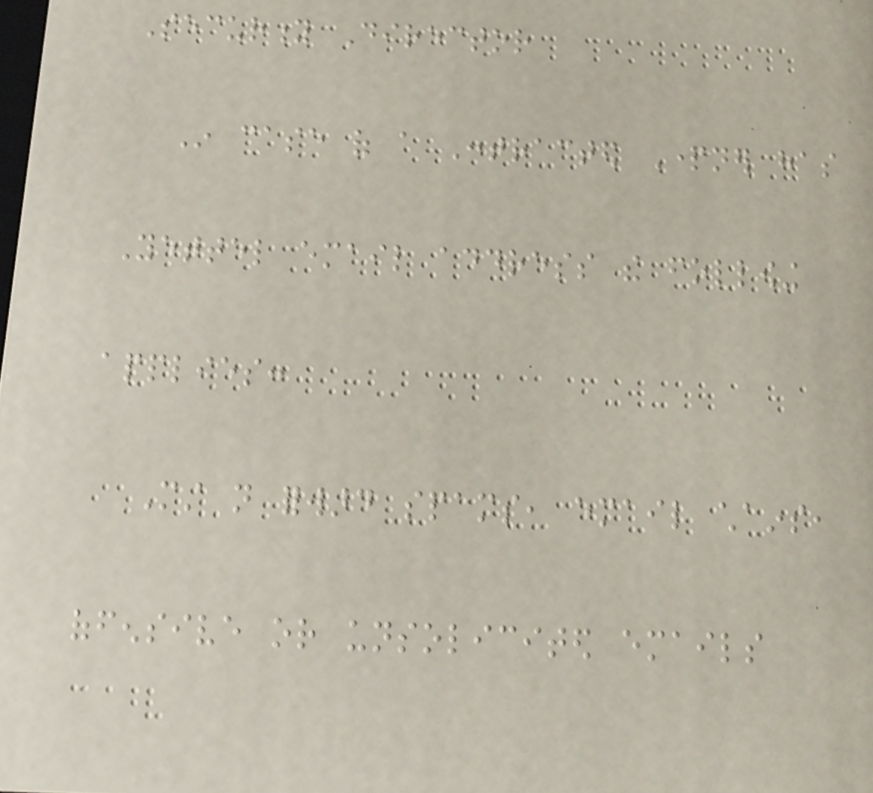Security Director
In case of a Contracted Partner has
Yettel email address the following
applies:
Must not forward spams, email chains,
offensive or unsolicited emails
